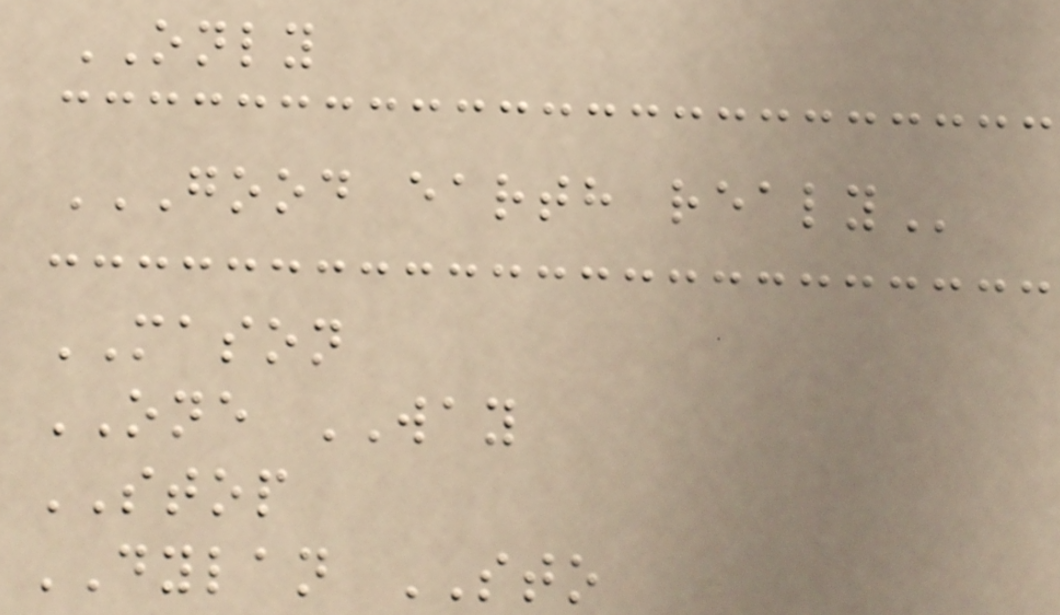ONLY
GOOD EARTH REALY
MASON
ONE WAY
STOP
DYLAN STO
